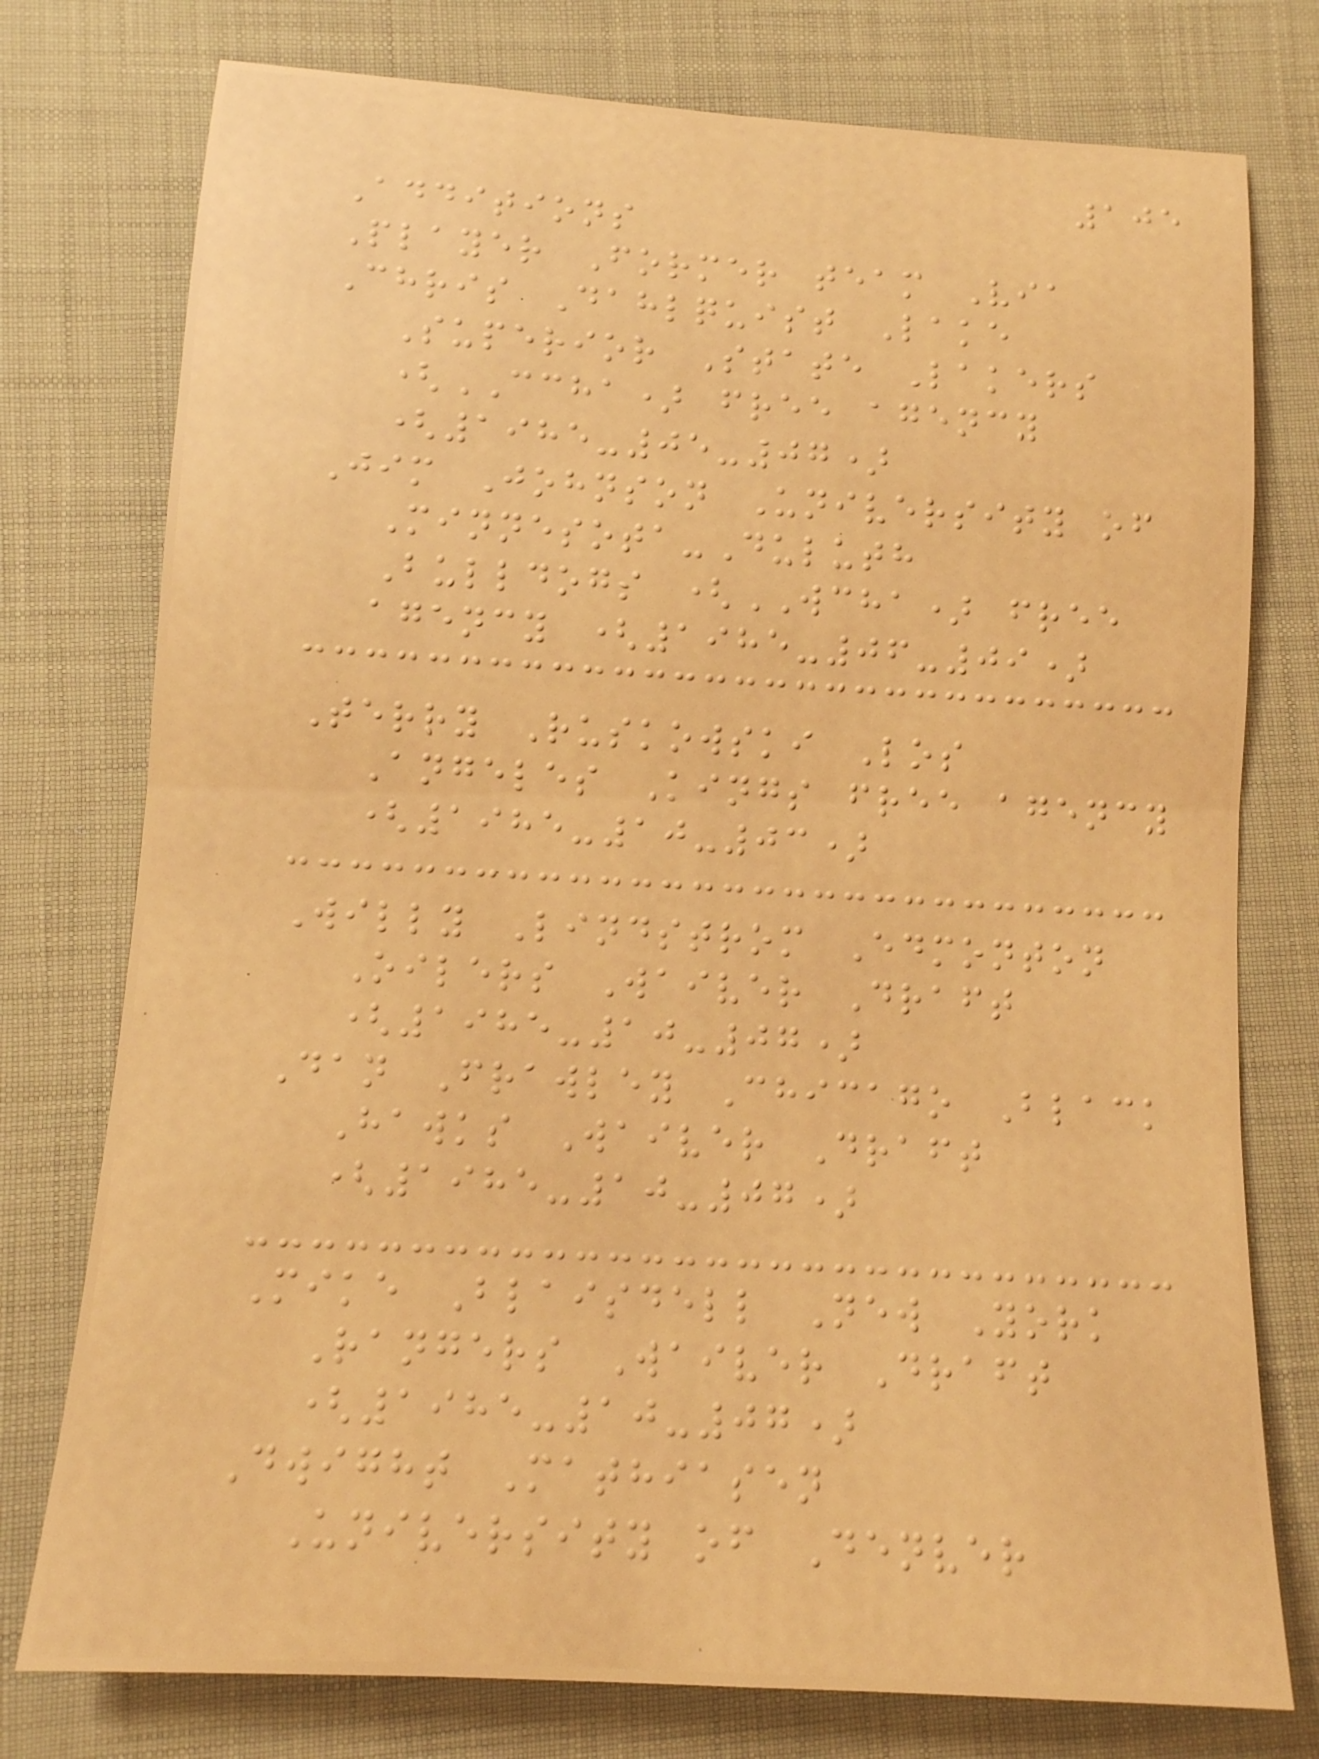105
Additions
Player Former team Via
Chris Dahlquist Lake
Superior State Lakers
(CCHA) free agency
(1985-05-07)
Jim Johnson University of
Minnesota-Duluth
Bulldogs (WCHA) free
agency (1985-06-09)
Terry Ruskowski Los
Angeles Kings free agency
(1985-10-03)
Willy Lindstrom Edmonton
Oilers Waiver Draft
(1985-10-07)
Dan Frawley Chicago Black
Hawks Waiver Draft
(1985-10-07)
Mike Blaisdell New York
Rangers Waiver Draft
(1985-10-07)
Dwight Mathiasen
University of Denver
